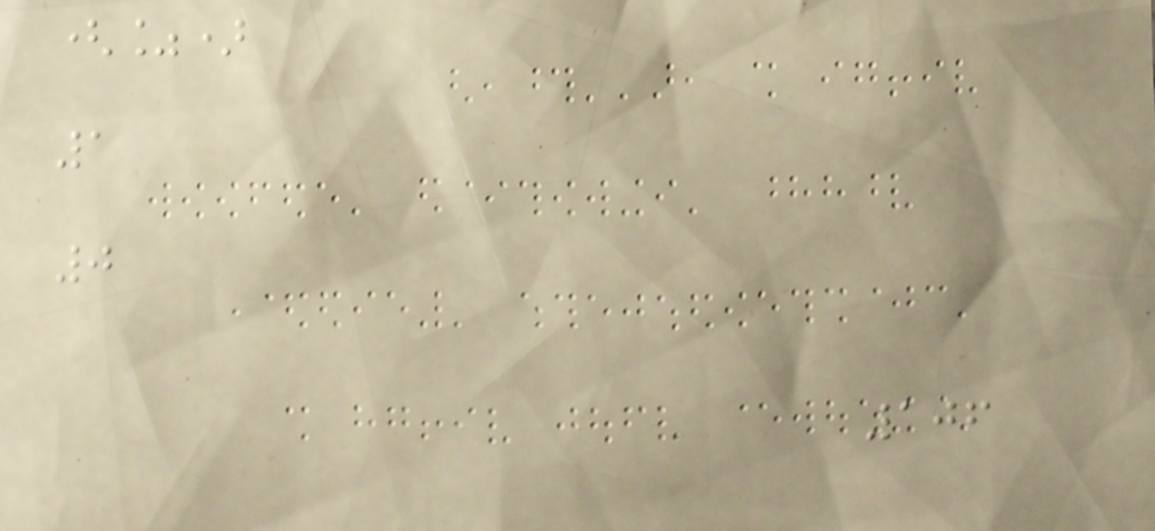(%)
1
0
106
